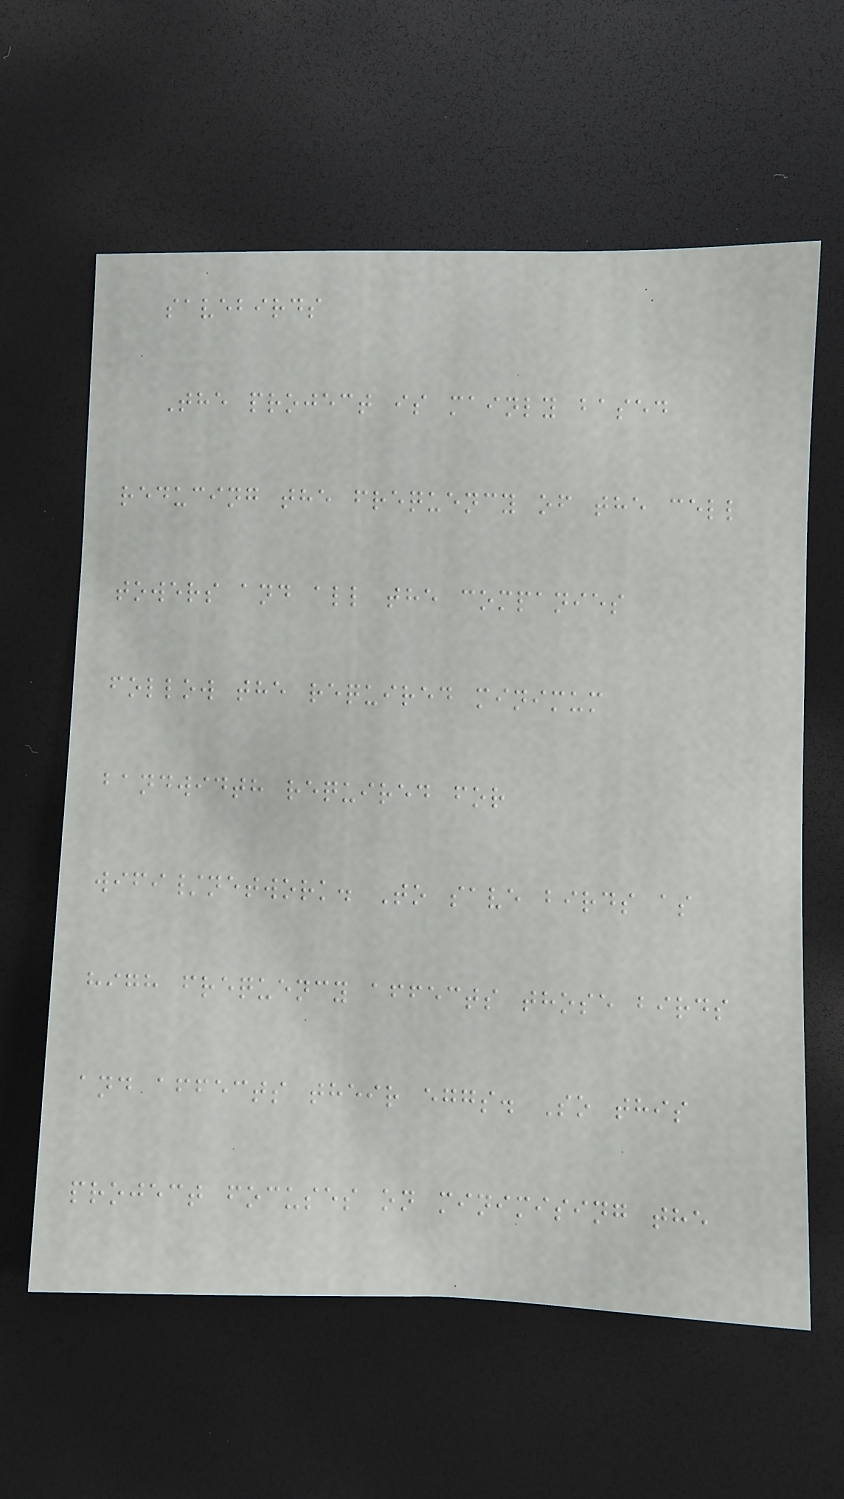savebirds
The project is mainly based
reducing the frequency of the cell
towers and all the companies
follow the required minimum
bandwidth required for
wifi/network. To save birds as
high frequency affects those birds
and affects their eggs. So this
project focuses on minimising the
